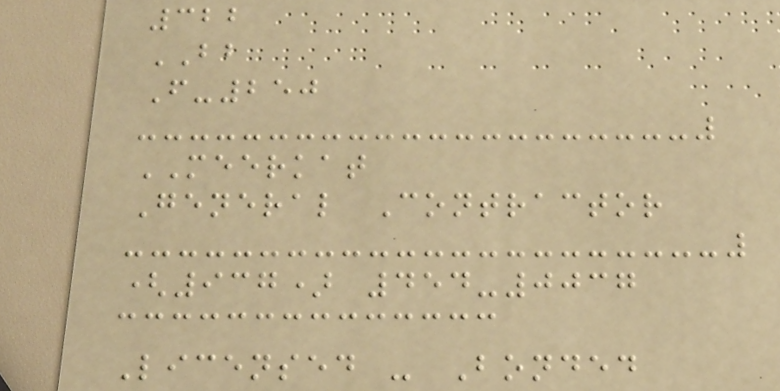322
BB
F-250
MEERKAT
General Contractor
(937) 454-0037
Licensed - Bonded
